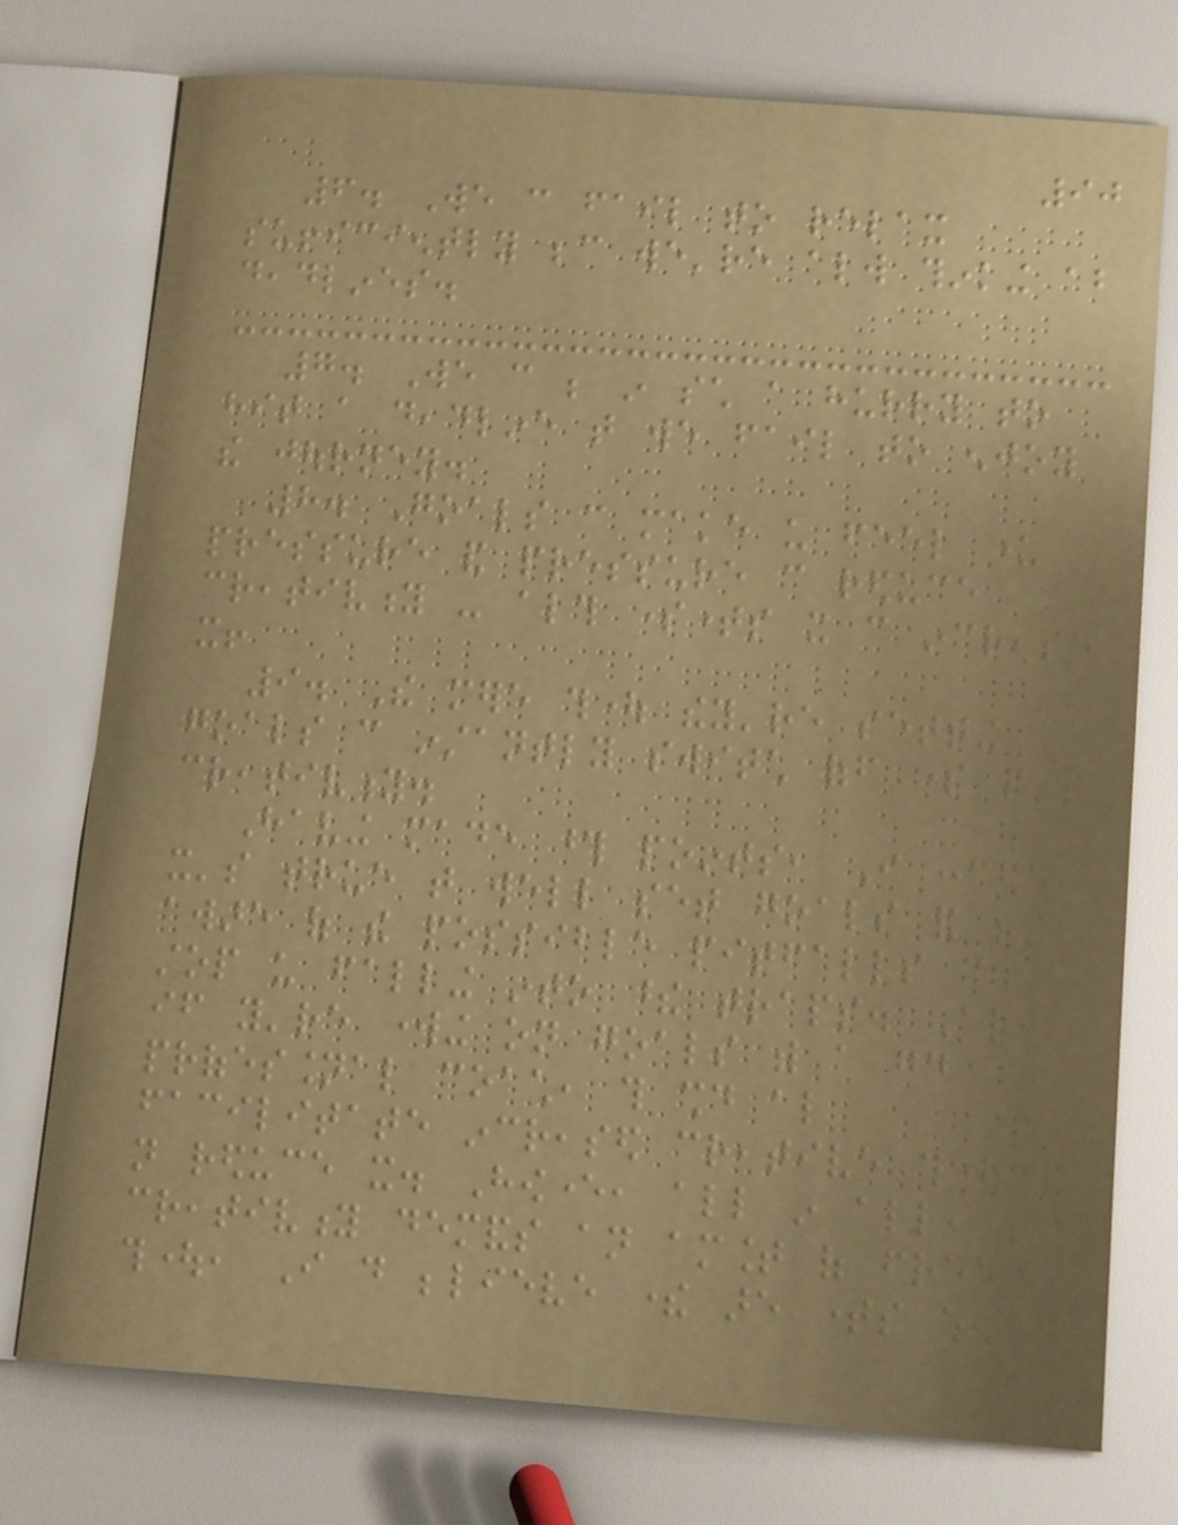90
6. We can fail to relax
sufficiently because we're always thinking about
deadlines.
7. We can be in such a hurry to
hit a deadline that we fail to enjoy
the journey.
8. Goals can make us feel under
pressure and pressure can reduce
creativity - although sometimes it can increase
it!
9. The mere thought they're setting
goals can instantly switch off some people's
creativity.
Having made those points, I concede,
it's true that well set goals and being
aware of the possible pitfalls can
stop us falling into these traps. Also,
if you're working on goals with a good
professional coach, this should also
facilitate increased creative thought and
not reduce it. However, all in all, because
creativity demands an amount of free
thought, I do believe there are times when not
